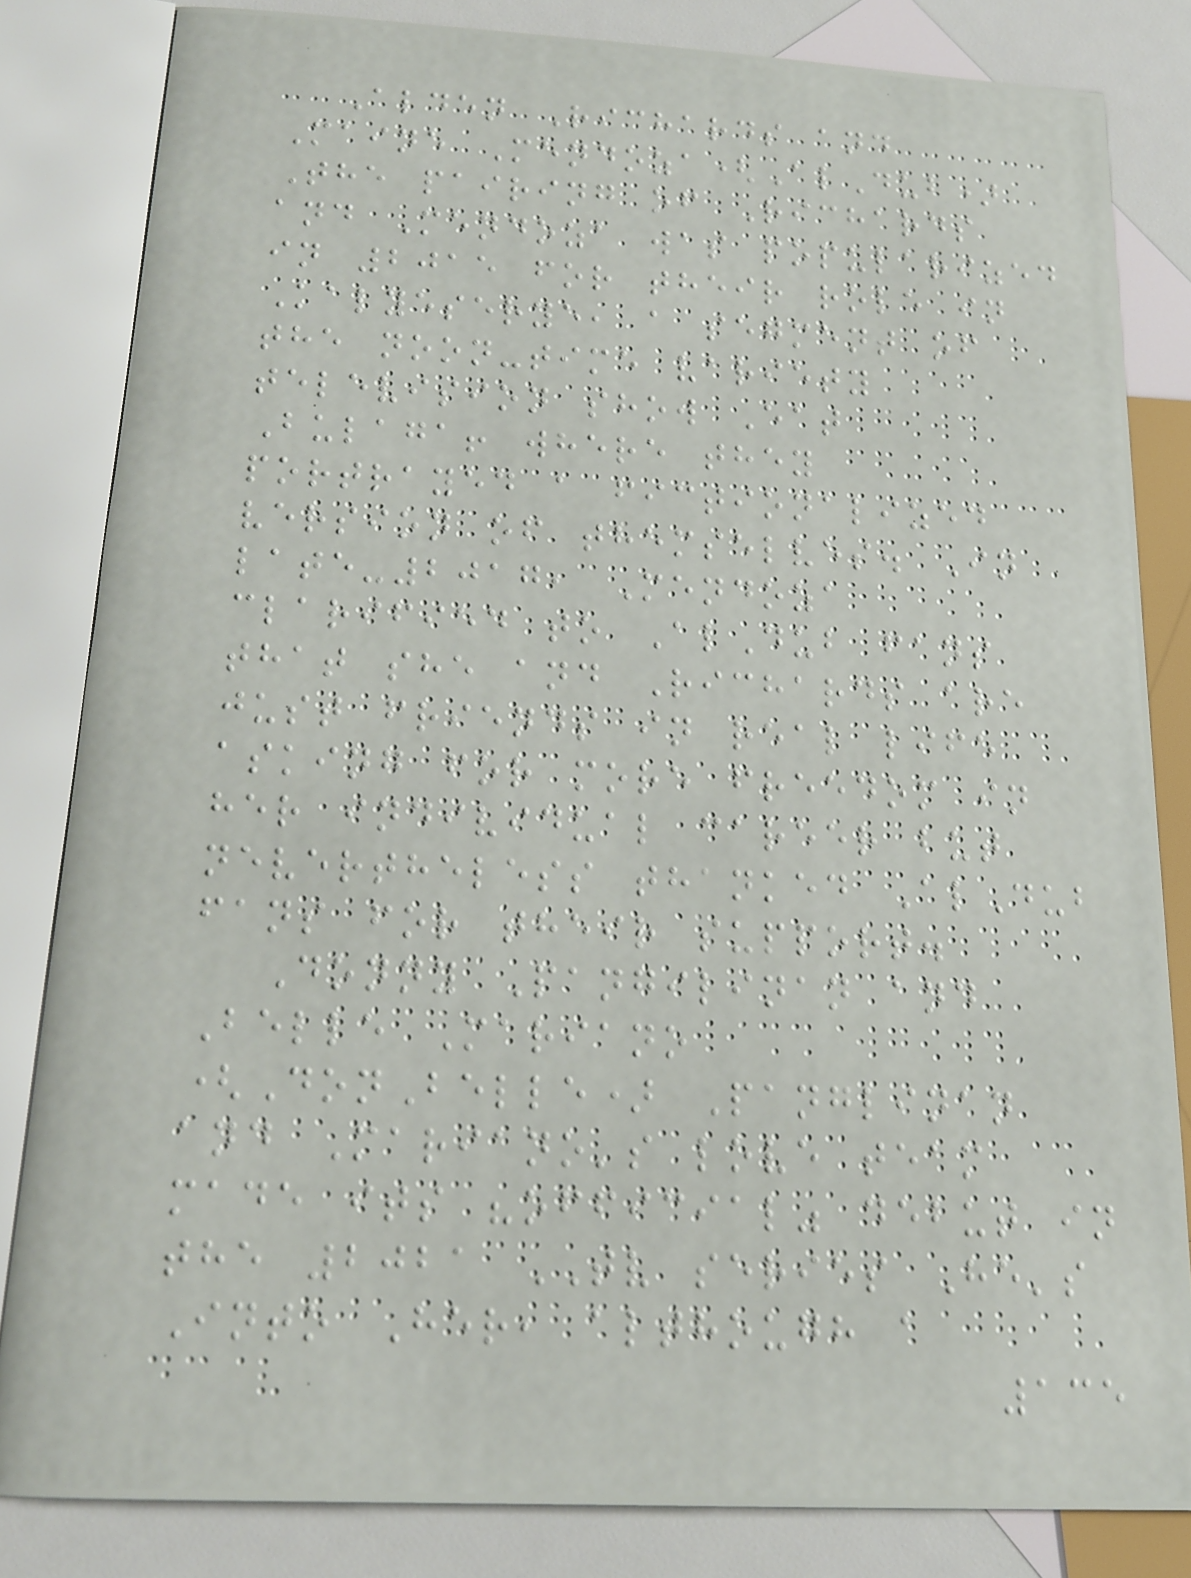Alden Richards and
Maine Mendoza(AlDub)
The pairing of Richards
and Mendoza was popularized
in 2015 for their role in
Kalyeserye, a segment of
the noon-time variety
television show Eat
Bulaga! where they
portrayed a fictionalized
version of themselves. In
late-2017, Mendoza
clarified to AlDub fans
that she and Richards are
just friends in real life
asking for more freedom in
her individual career but
nevertheless thanked AlDub
fans for their support.
Donny Pangilinan and
Belle Mariano
(DonBelle) Panglinan
and Mariano's love team
made its "official" debut in
the 2021 TV series He's
Into Her, although a
135
